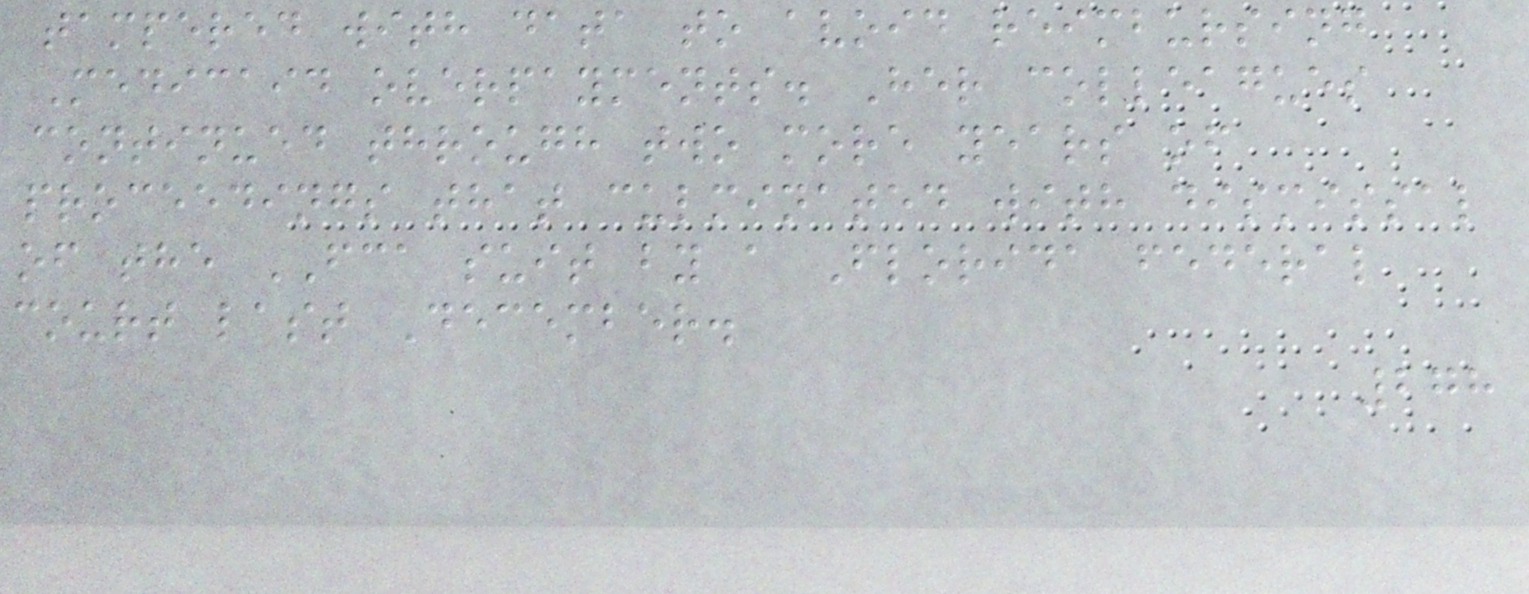tampered with data to avoid reimbursing
Medicaid overpayments. Her colleagues
continued through two more years of
proceedings that culminated with dismissal
of the FCA suit by a Florida federal
court last December.
278
